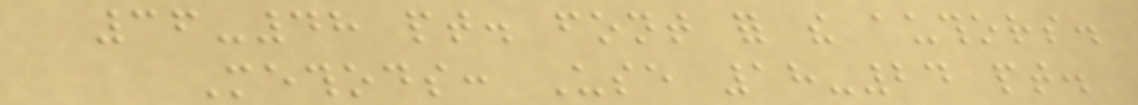36-48 pt. font for the authors.
Methods: Use 18-24 pt.
